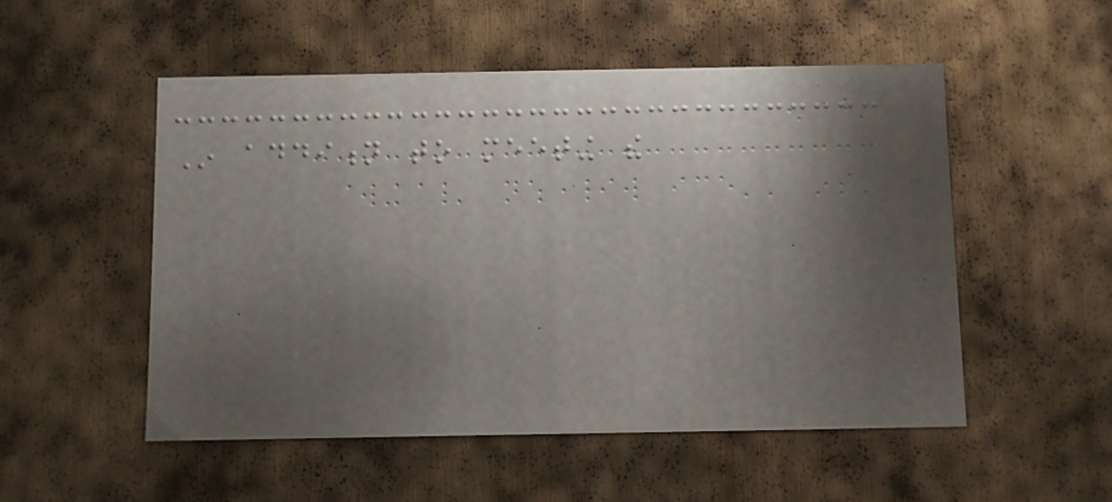In addition to meeting the
